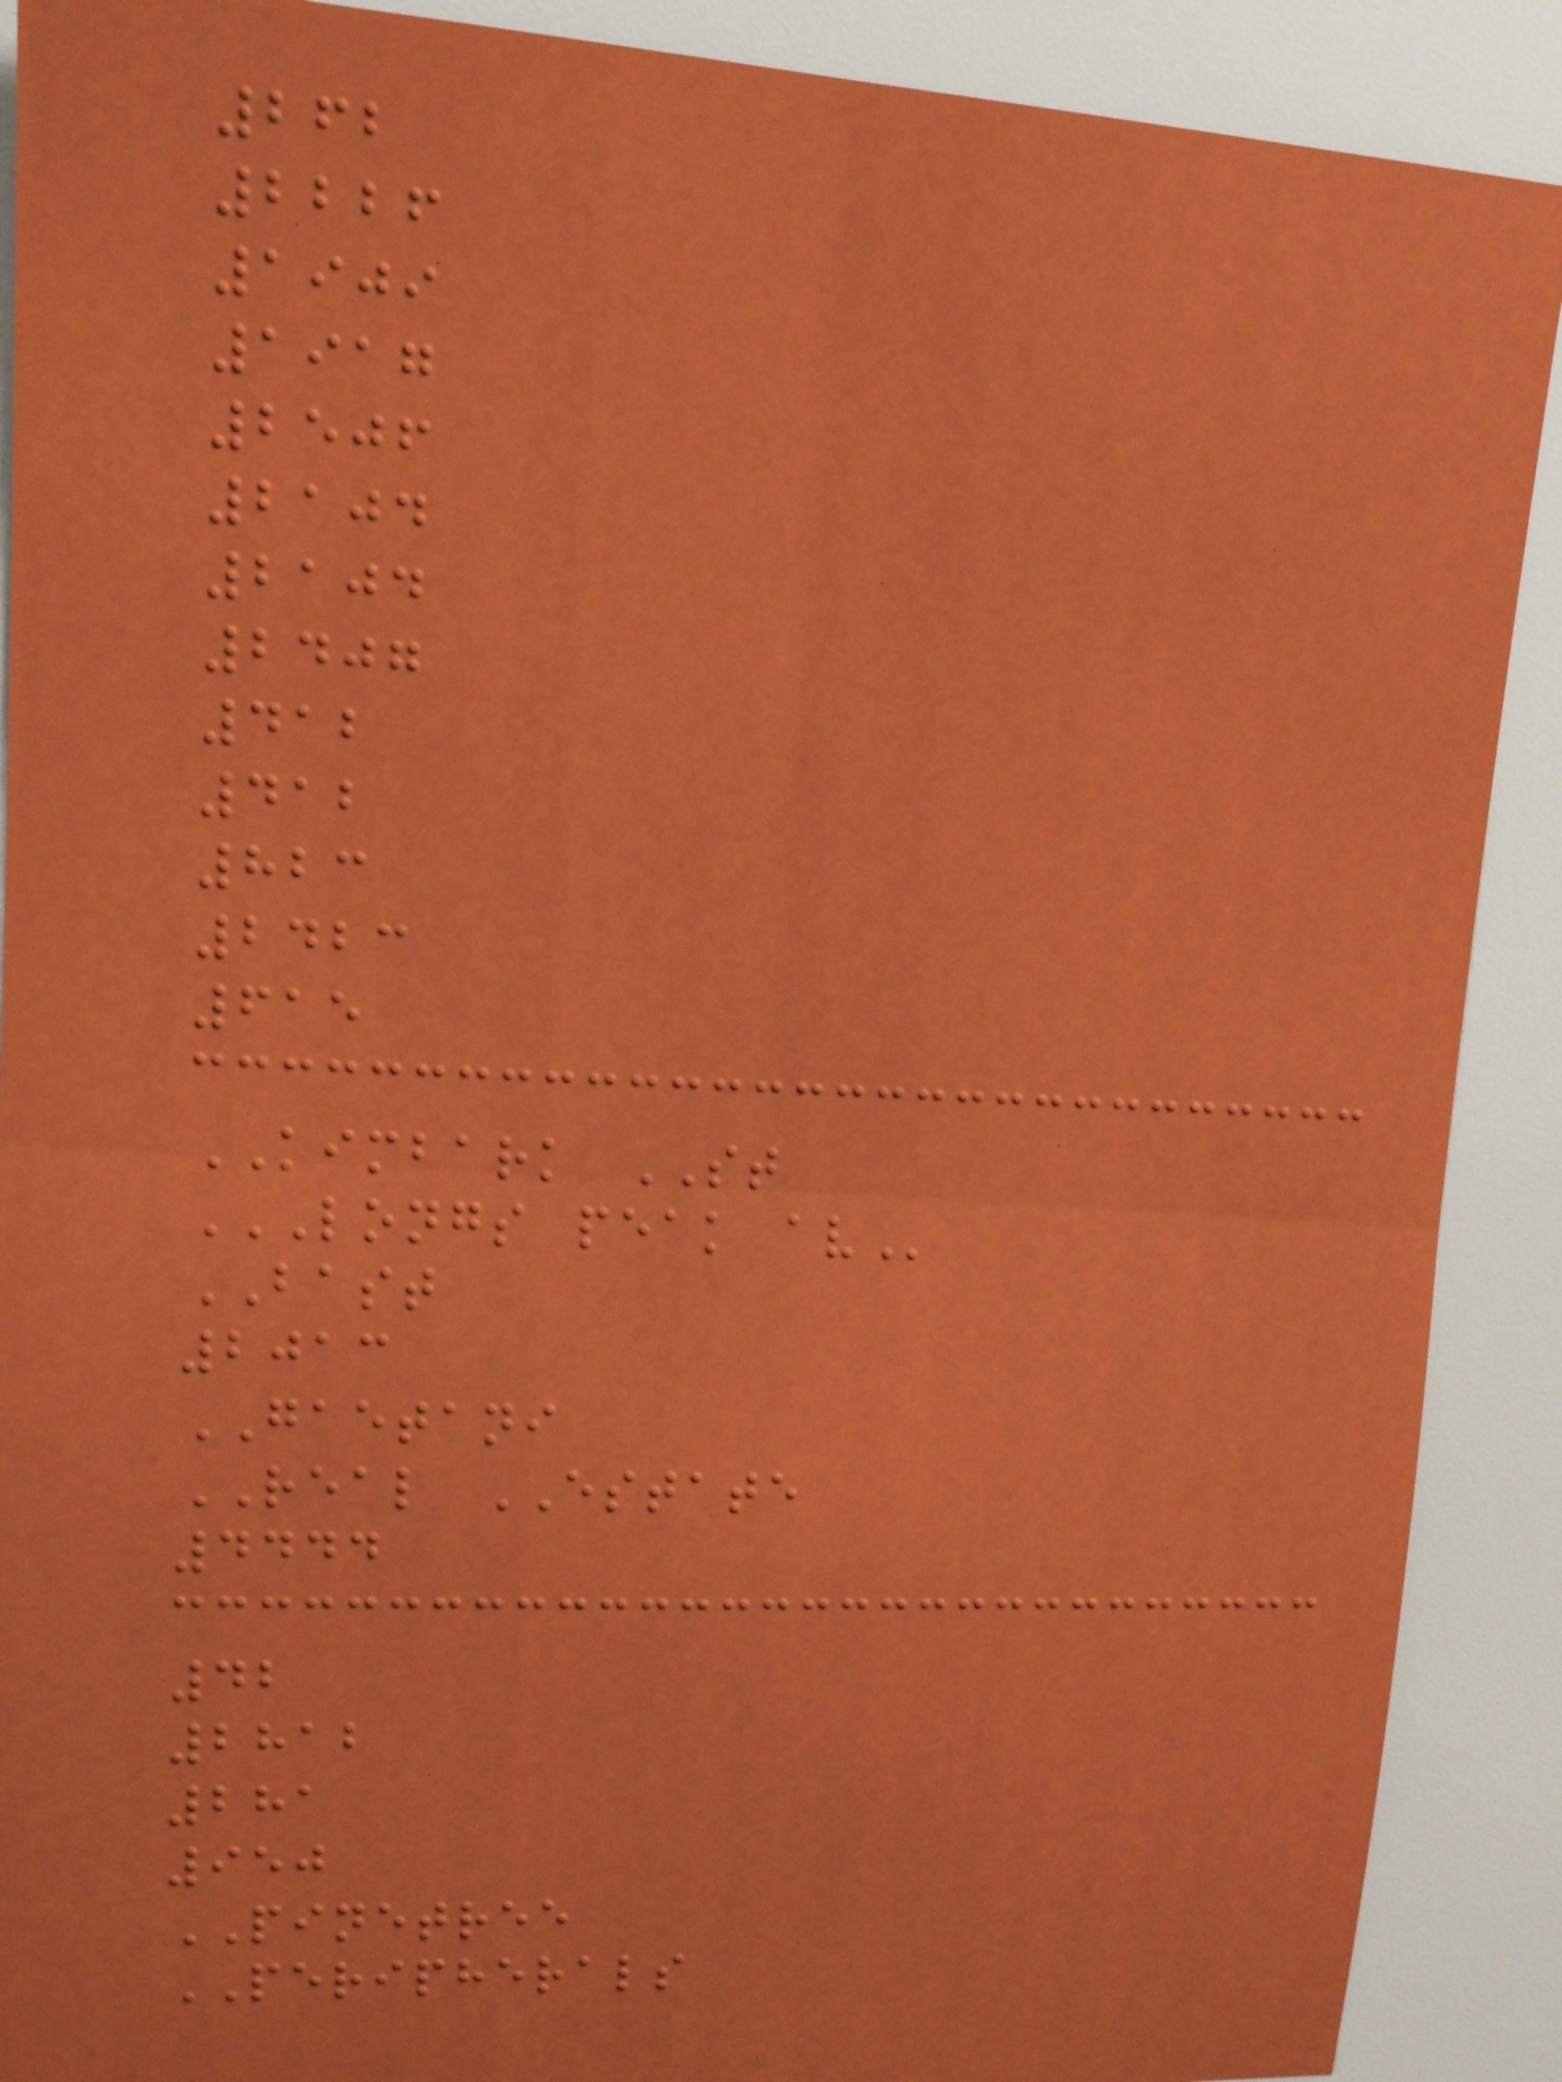262
2226
1909
1917
2506
2104
2104
2407
412
412
823
2423
615
KIMBARK ST
LONGS PEAK AV
BAST
2013
GAETANI
REAL ESTATE
4444
42
2812
281
950
PINETREE
PERIPHERALS
